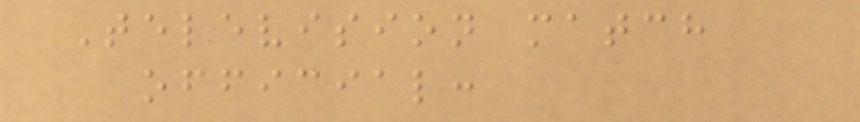Television match
official:
